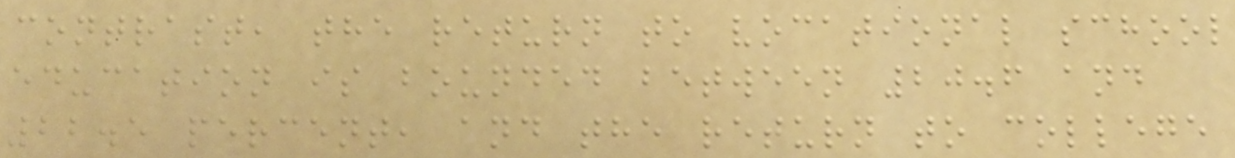contrast, the return to vocational school
education is bounded between 20.6 and
22.5 percent, and the return to college
